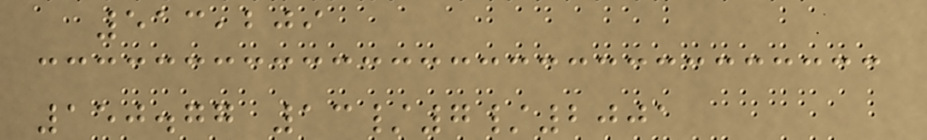513,209
150.77 13/7/2001
